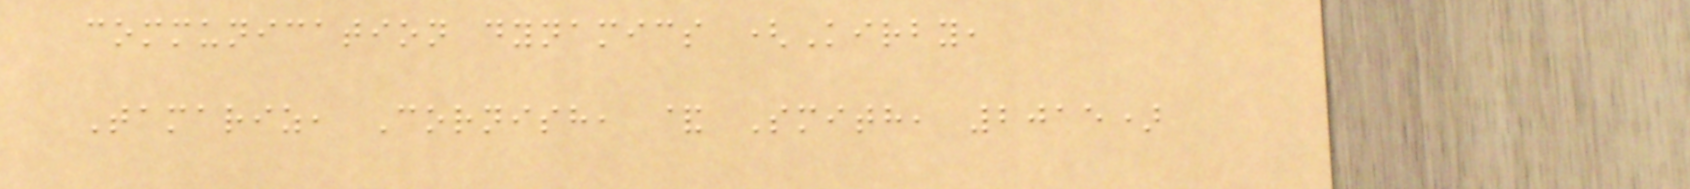communication dynamics (Kirby,
Tamariz, Cornish, & Smith, 2015)
